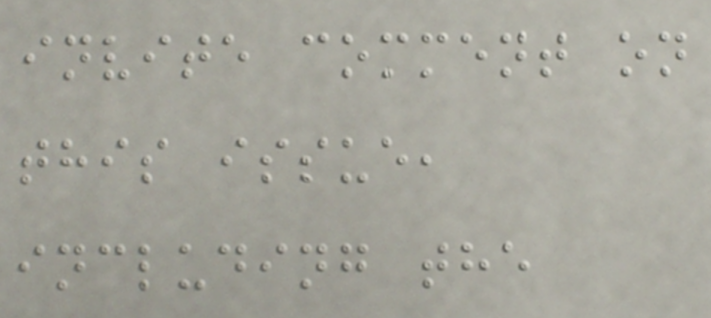invite comment on
this issue,
including the
